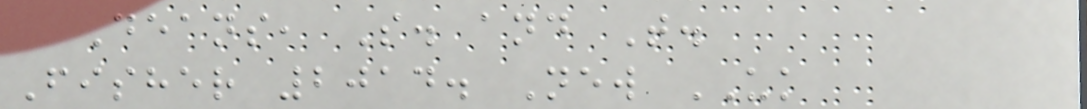Deans, S. and T.
Fisher 2014. New UK
